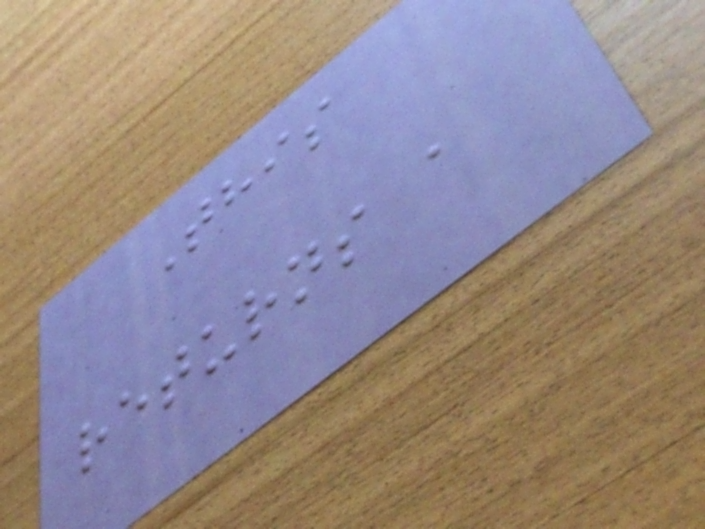This
returns a
